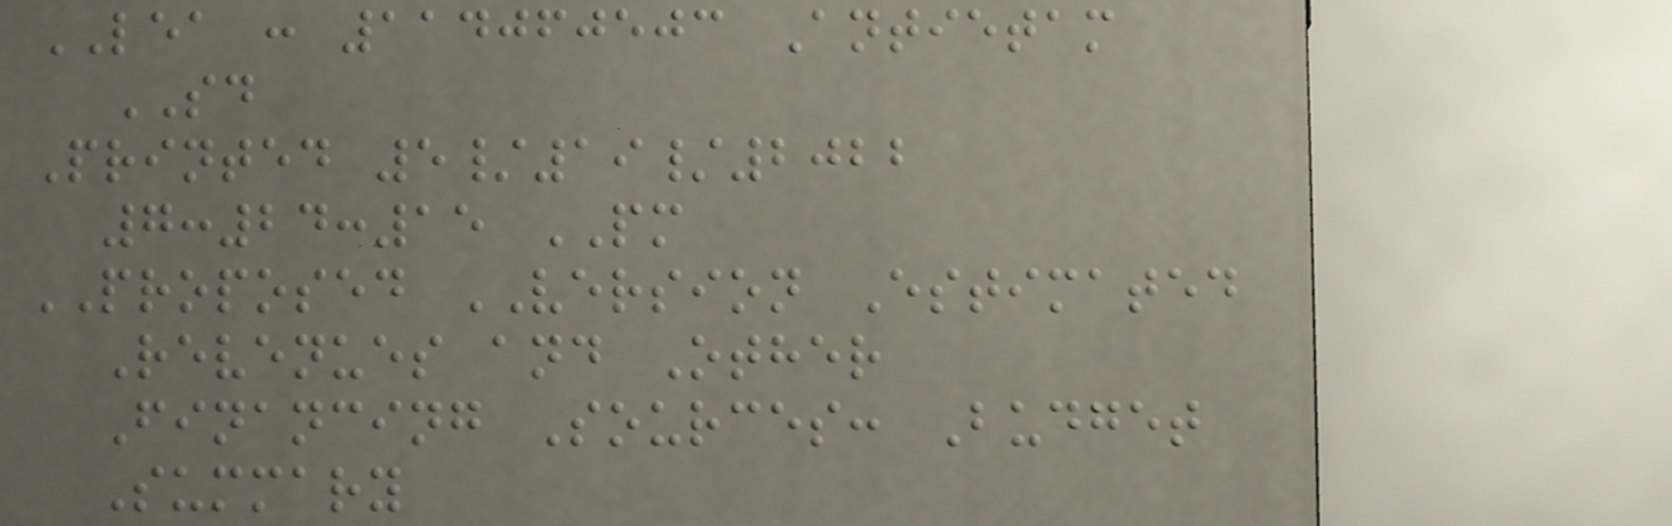LEA : 114060503 Antietam
SD
Printed 5/19/2022
7:24:15 PM
PROPOSED VERSION Estimated
Revenues and Other
Financing Sources: Budget
Summary
